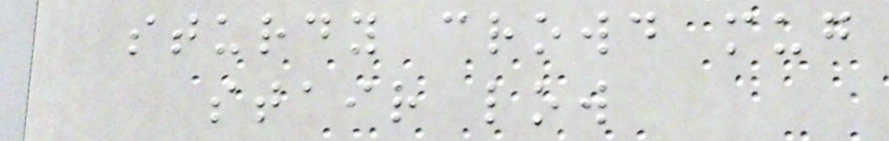sturdy crowd mug
stair low
